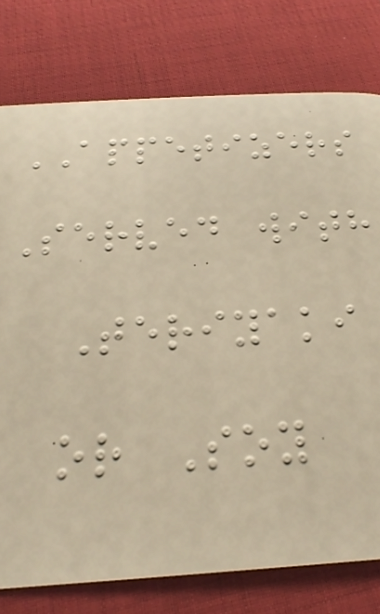APPETIZERS
Served with
Teriyaki
or Soy
